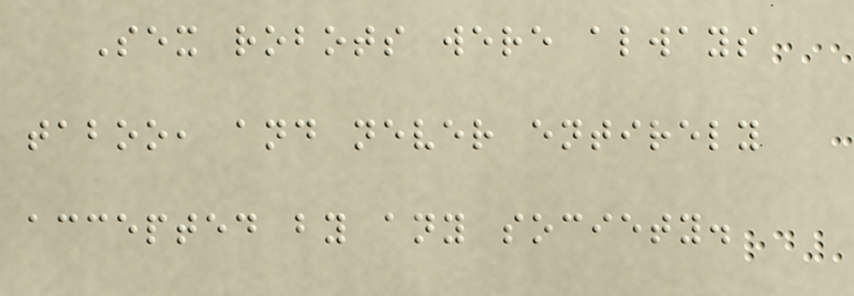Sex robots were always
taboo, and never entirely
accepted by any society.
